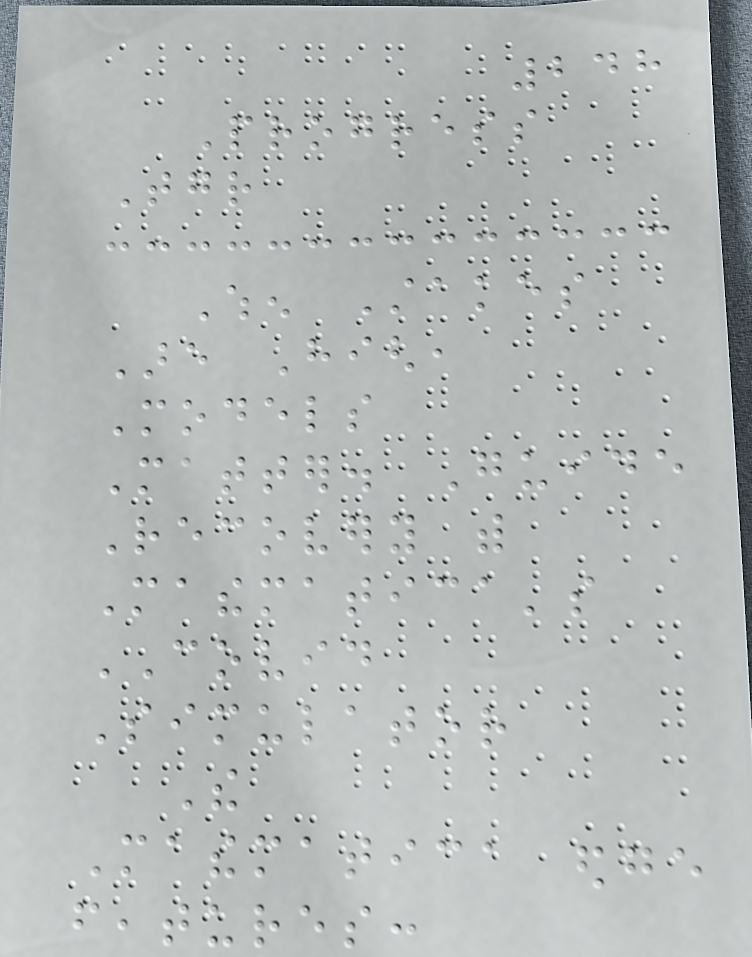248
Progress
Together
When Stakes
Are High,
Models
Matter. Guide
Recovery with
Mathematica's
COVID
Simulator
The
Mathematica edge
features:
